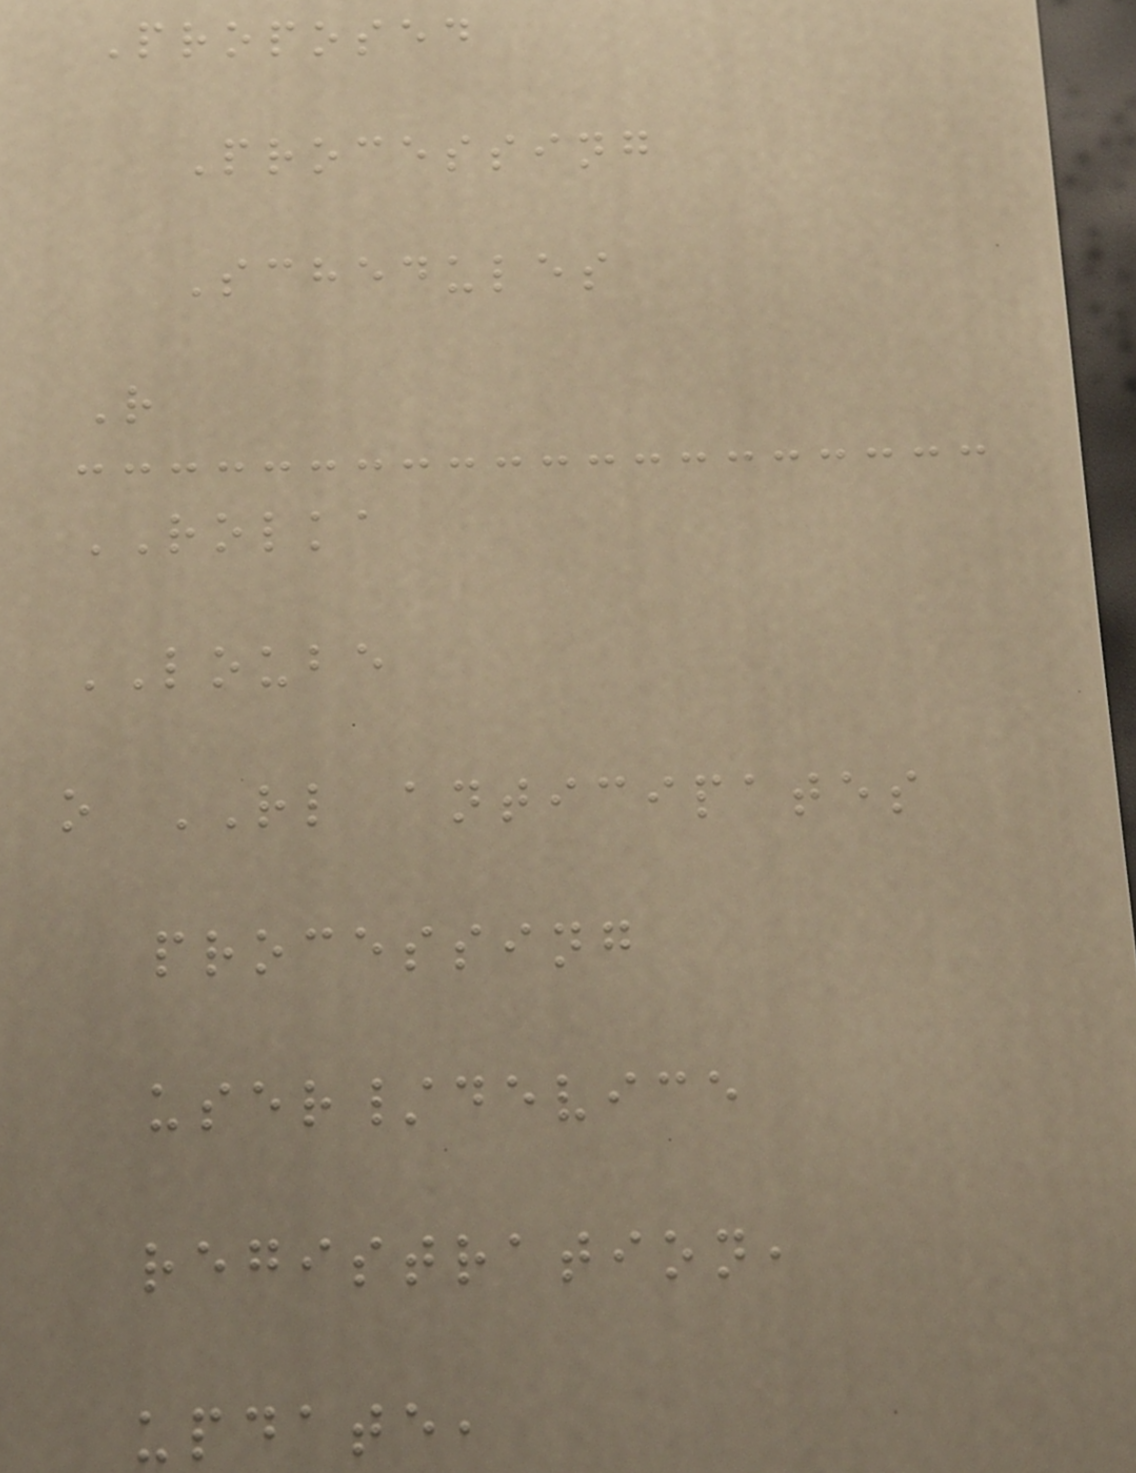Proposed
Processing
Schedules
R
ROLKA
LOUBE
o RL anticipates
processing
user/device
registration,
update,
